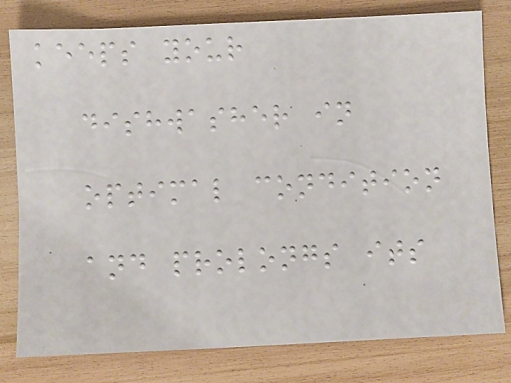keeps your
dishwasher in
optimal condition
and prolongs its
